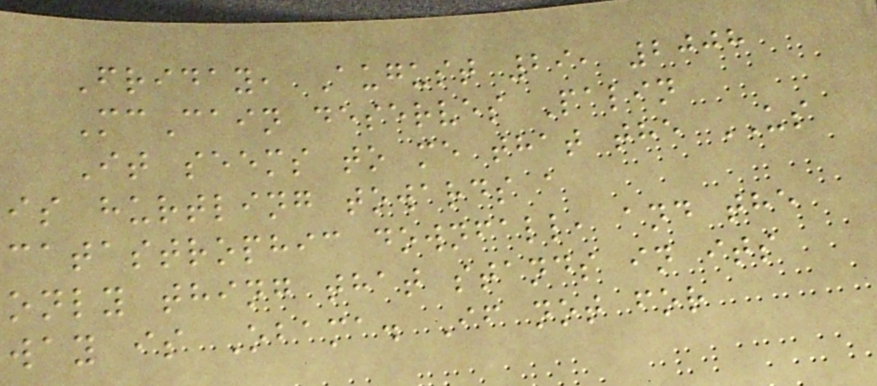Friday, August 29, 2008
McCain deserves Palin
It seems to me that the US
is hurtling towards a
catastrophic downfall, and the
only thing that stands in its
way is Obama. If not for
